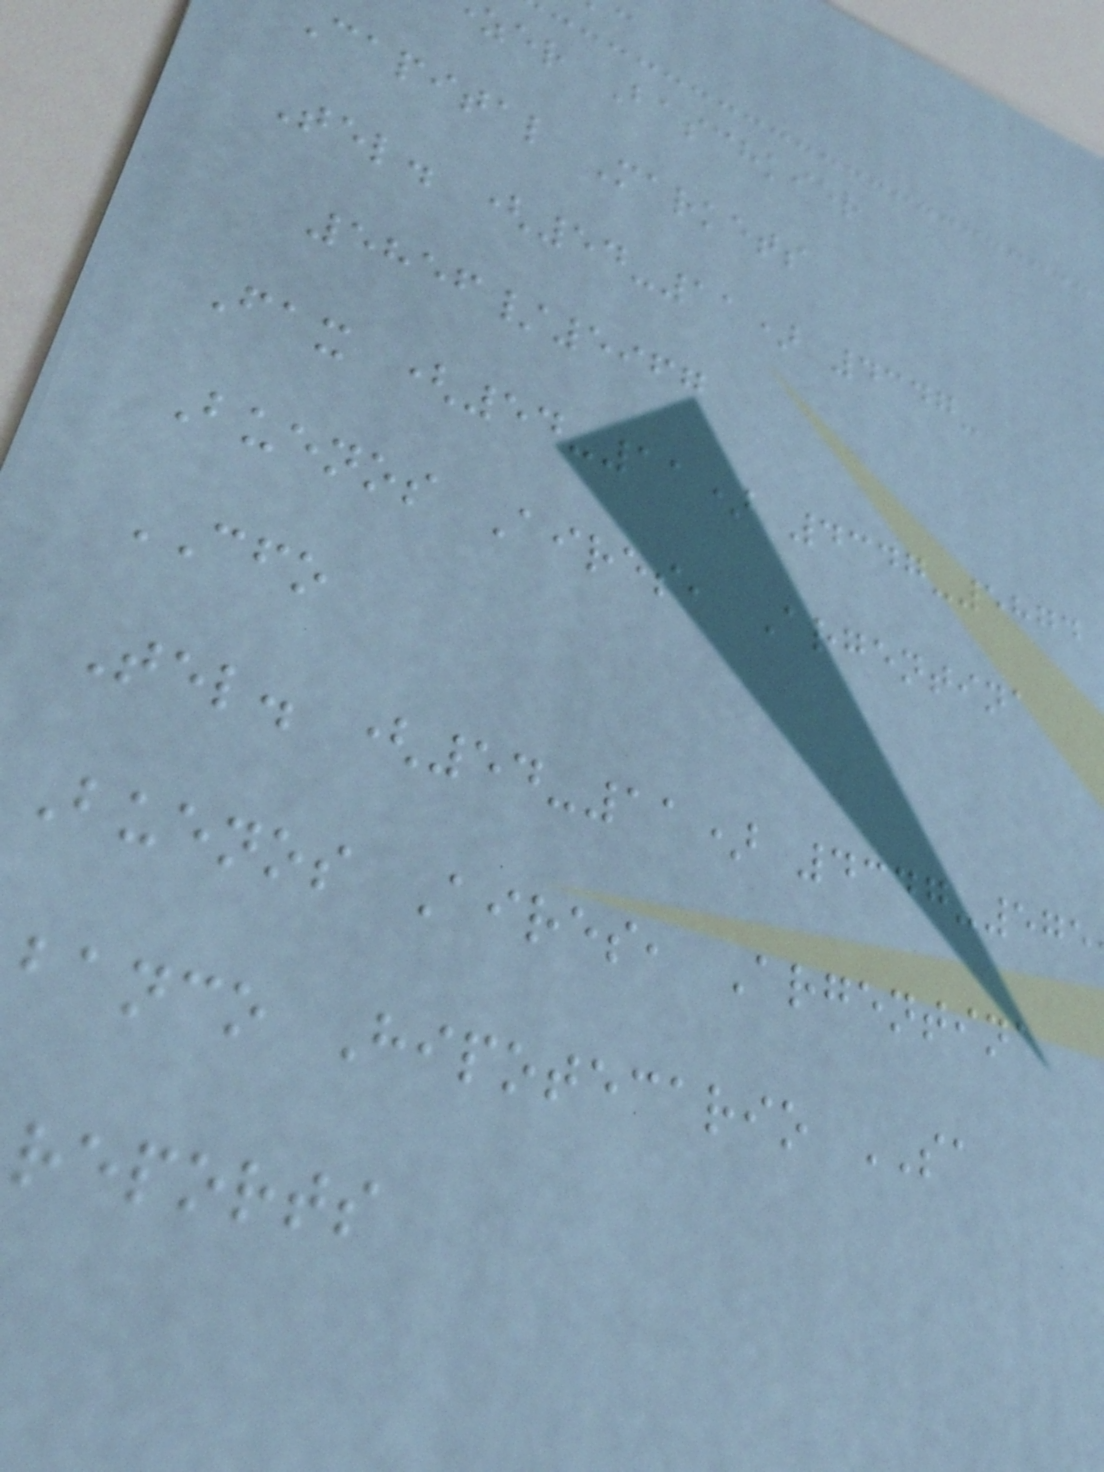zer Baschkier
capital Markets
Tel. (54-11) 4347-
5856/5967
Fax (54-11) 4347-5874
Buenos Aires, Argentina
CFO
Tel. (54-11) 4347-575
Buenos Aires, Argentina
banco Hipotecario SA
reports
